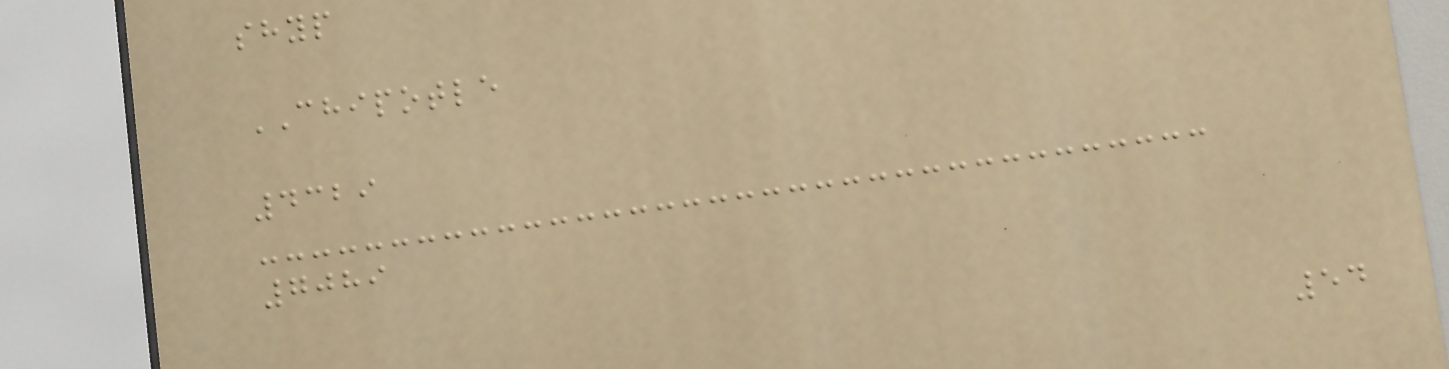shyp
CHIPOTLE
4329
7089
54
